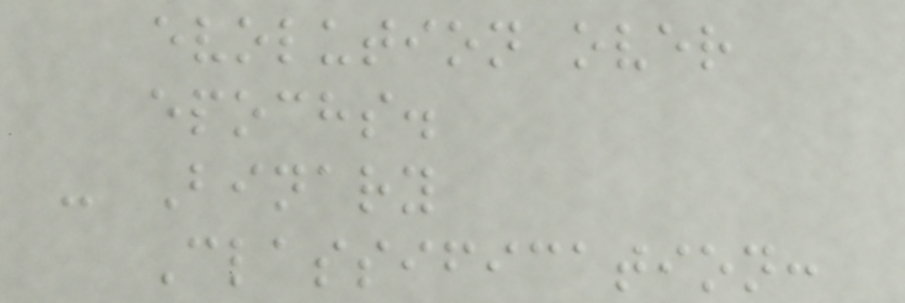evolution over
epochs.
- Binary
Classification:
